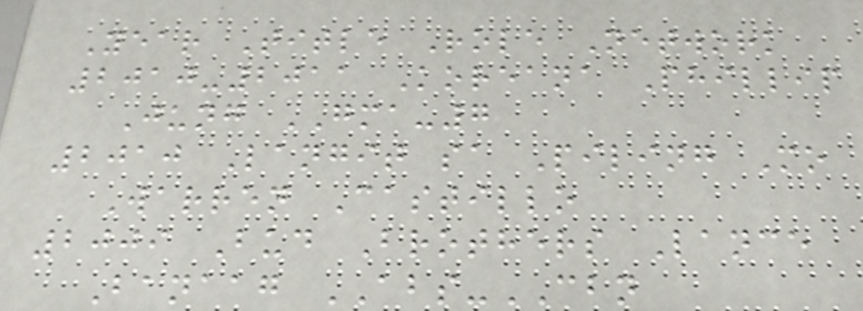Year Title Role Network
2010-2011 Koreana Phillip
Jung GMA-7
2010 Langit sa Piling Mo
Warren Castillo
2009 Bud Brothers Lance
Banaag ABS-CBN
